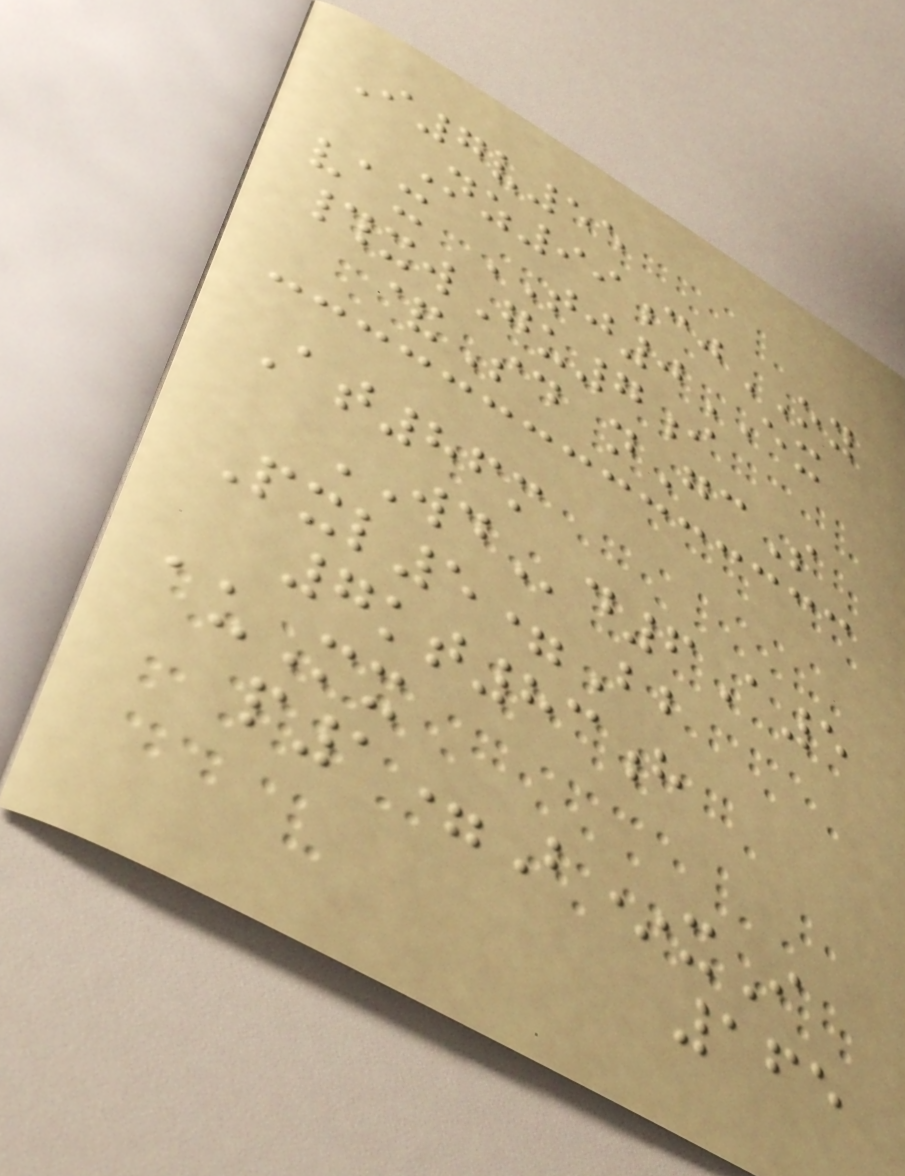I7v55
Nz99cjOY
vax TJ0EX
#xwGu7i
&Sd nGcS
At86m
WDd6A5
Pxl5=Bb
7kt83h
auMx
p1=B*xI
165
